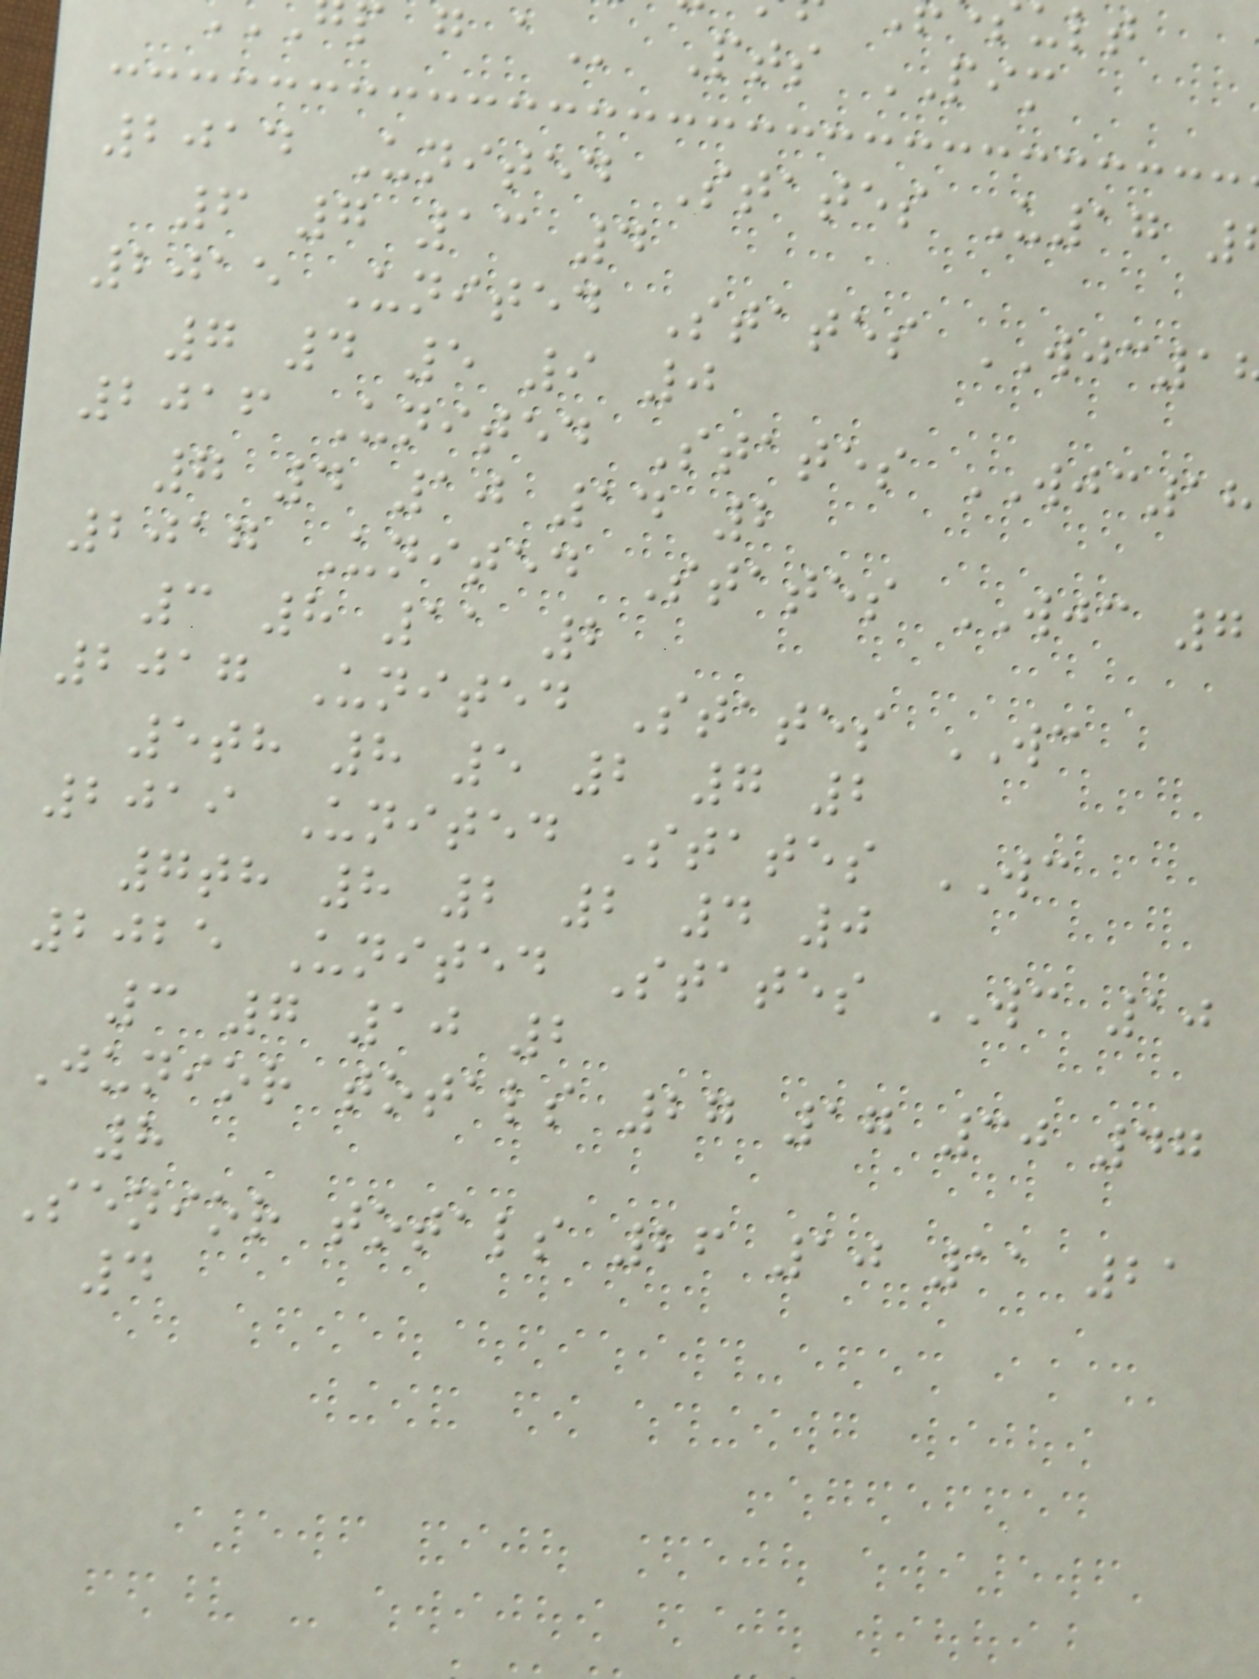2014 United States U17
6 7 13 4
2015 United States WJC1
7 4 5 9 0
2016 United States WJC18
7 4 10 14 2
2017 United States WJC 7
3 8 11 2
2017 United States WC
5th 8 5 2 7 2
2019 United States WC
7th 8 2 2 4 0
2025 United States WC 10
3 7 10 2
Junior totals 27 17 30 47
8
Senior totals 26 10 11 21
4
